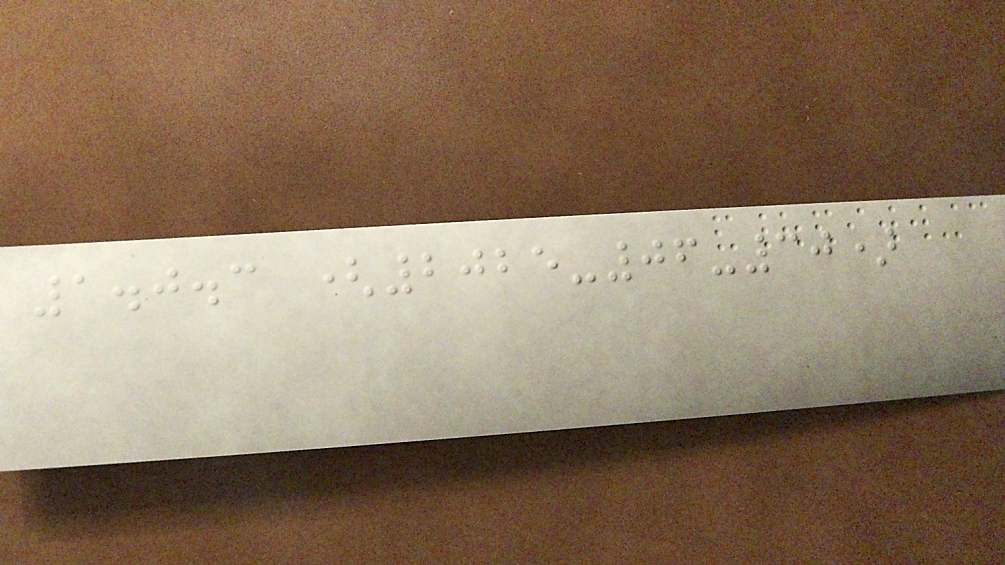1.0.3 (2025-06-30)
